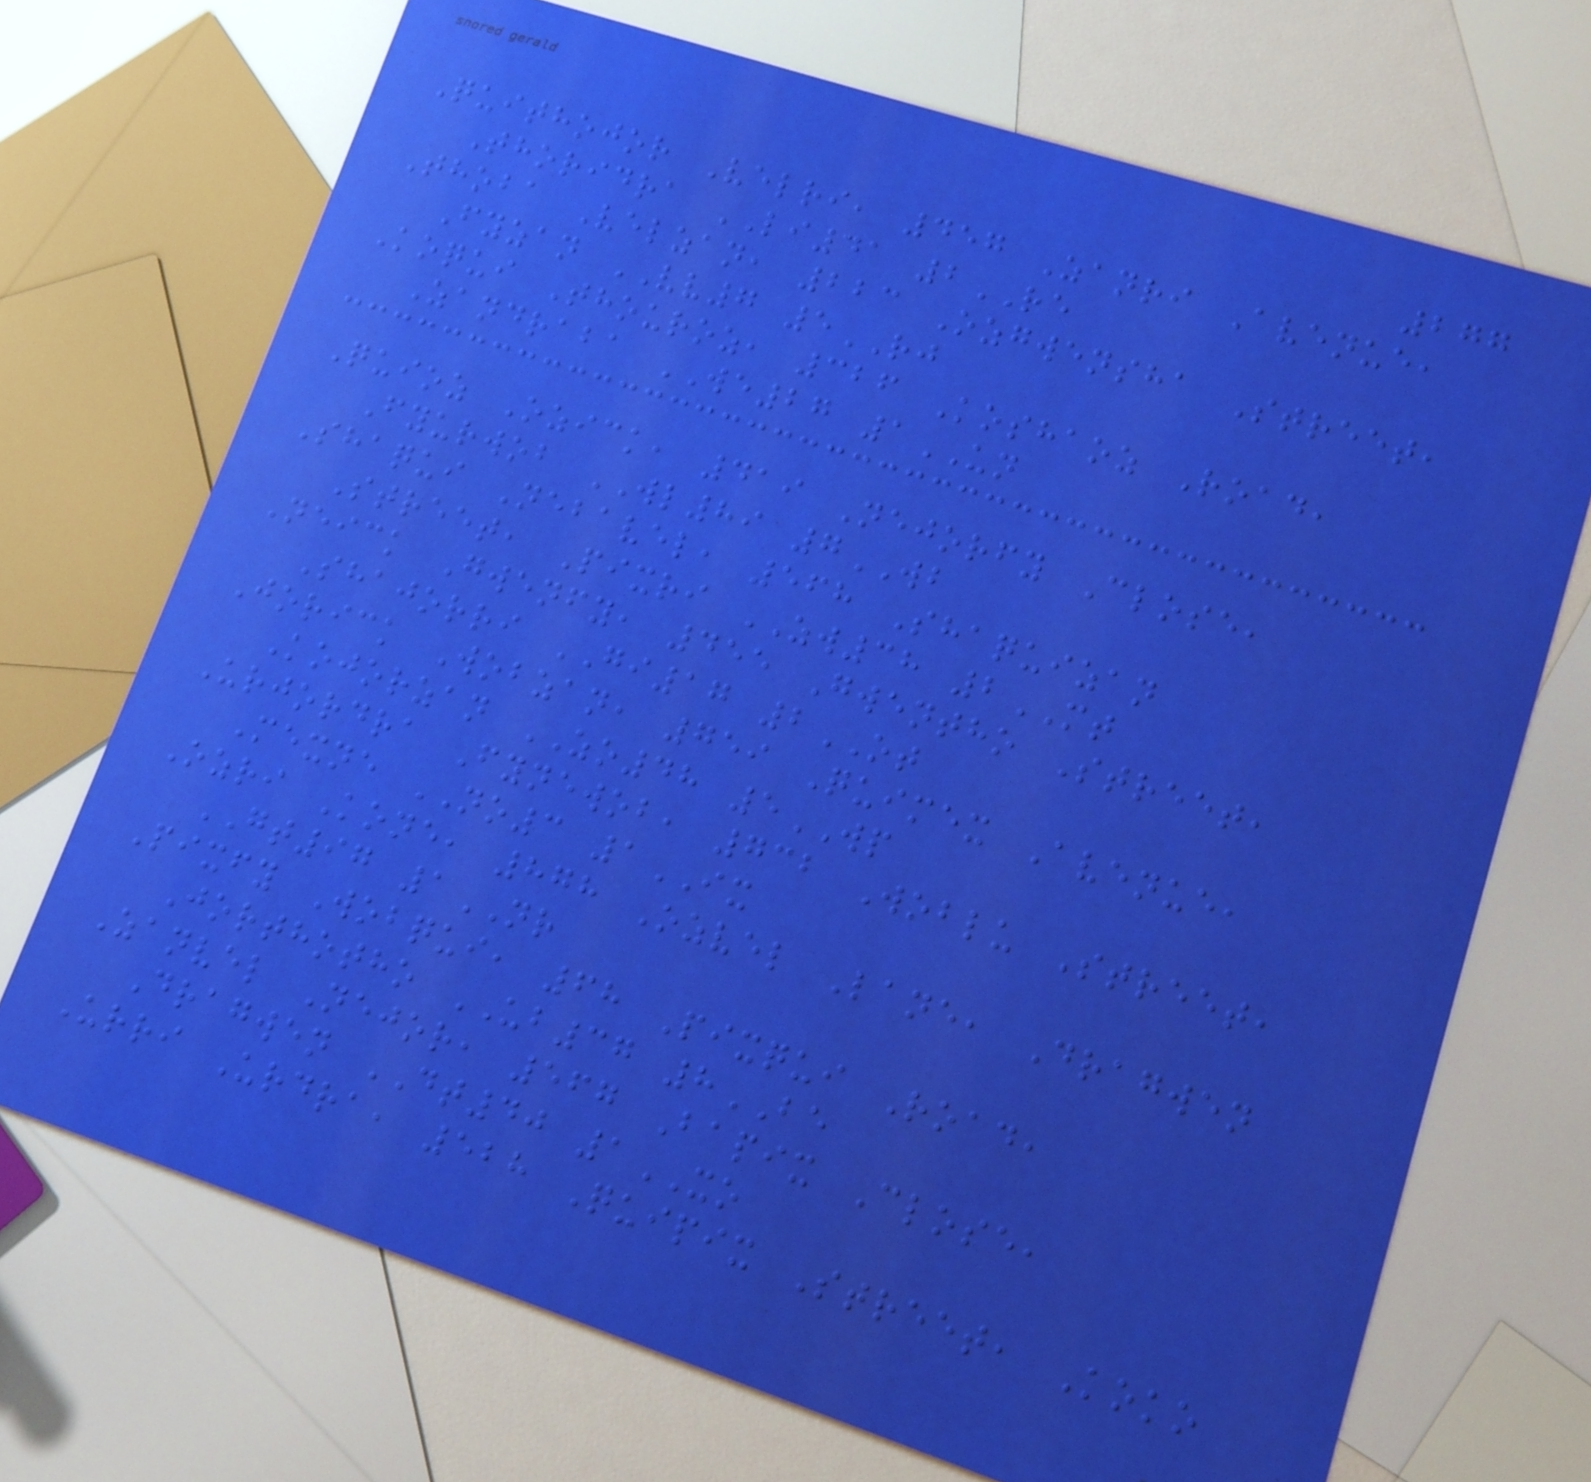277
Quithojor Velri, 457 Zanri Avenue,
Thoridra LI41 2RE
Thoba Velzan, 223 Ozgwensha Street,
Fyzan VV7 5RJ
Koqui Thouroz, 326 Koshaoz Road,
Zandraba WE27 1UN
Quioz Ozick, 419 Nejorfy Close,
Fyurwob WL89 7WB
Shaqui Nebavel, 568 Shaquizan
Street, Pixri ZW38 2MT
Neick Gwenfy, 455 Gwentho Street,
Shajorri GI17 2OT
Jorick Wobzan, 759 Quimex Avenue,
Kojorzan ZO48 5WP
Urjordra Fynewob, 732 Woblu Street,
Mexne NO3 1IX
Ozri Kone, 878 Ozvel Lane, Dragwen
GT97 1NR
Pixfy Wobqui, 68 Pixqui Road,
Jorthotho UB37 8BE
Zanvel Nejor, 567 Bapix Close,
Dragwen DT40 1XO
Urri Urdra, 528 Quipix Street, Koko
